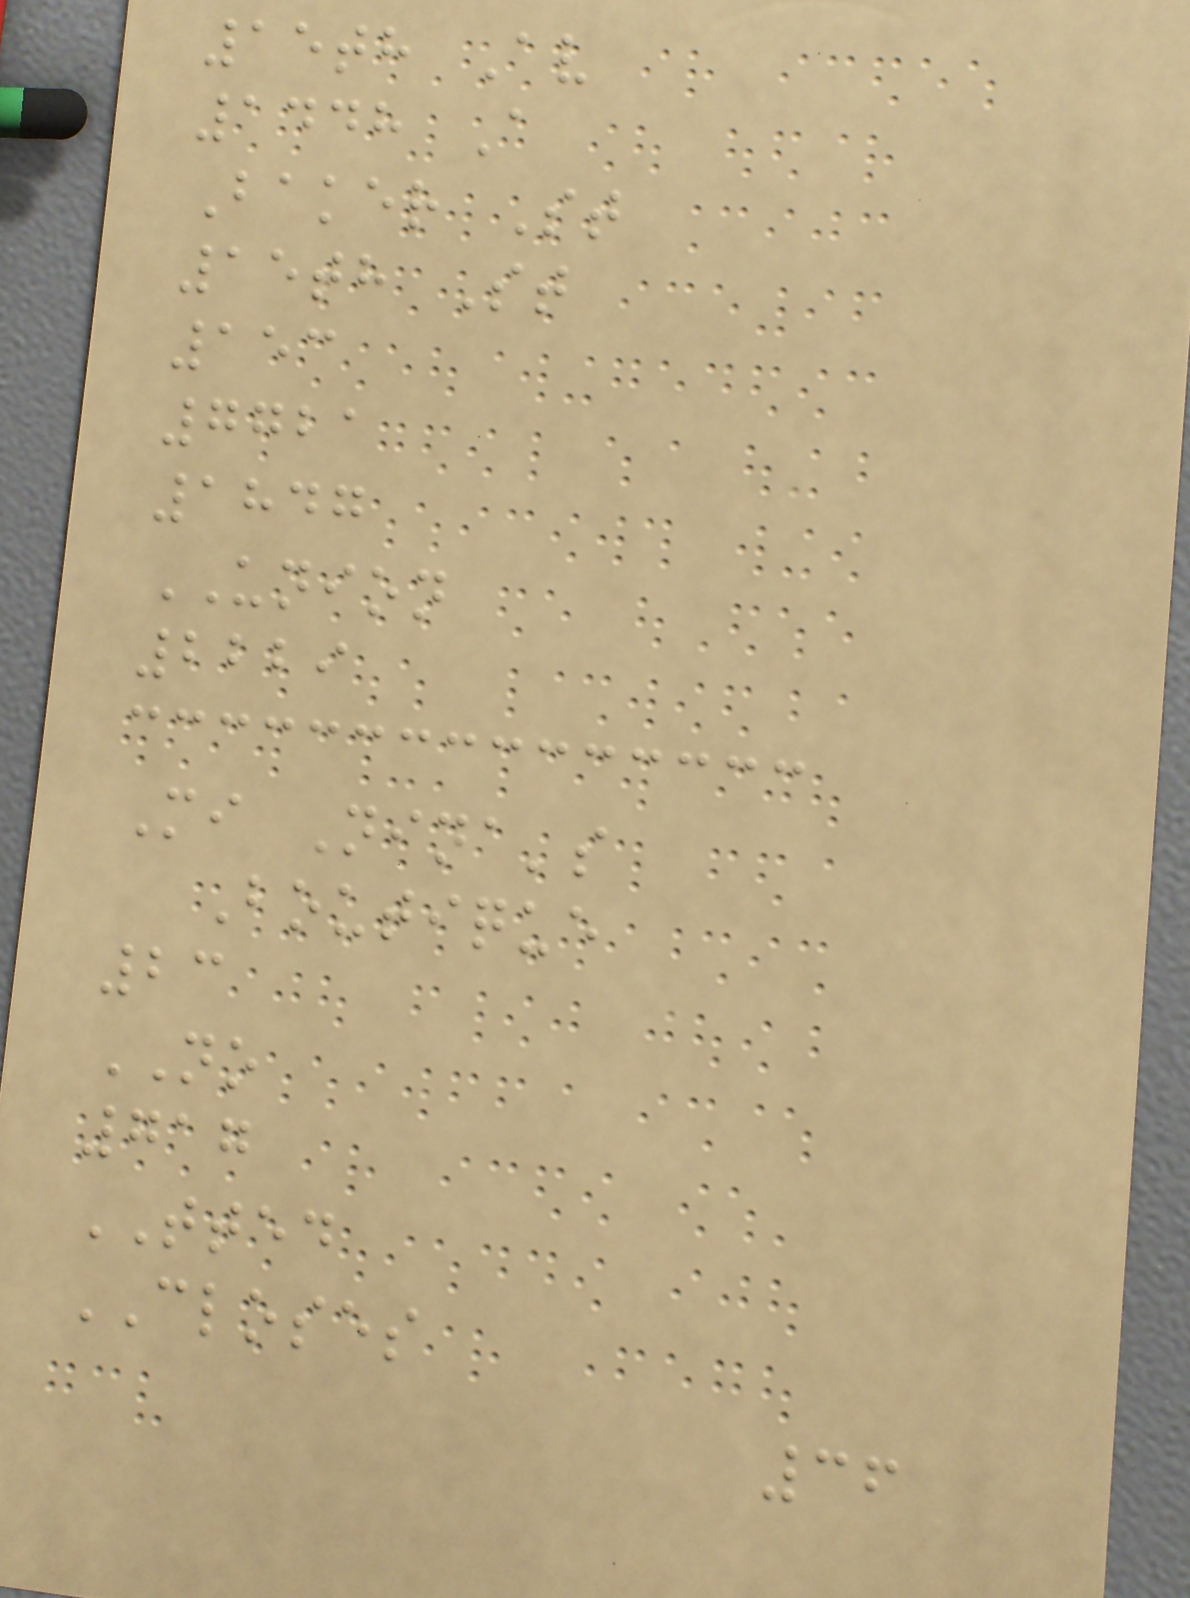15th Av
1448 A
Baker St
15th St
153
7721
1847
UNION
2229
Mi Nina's
Boutique
23
NO
717
TTED
CLOSES
36
